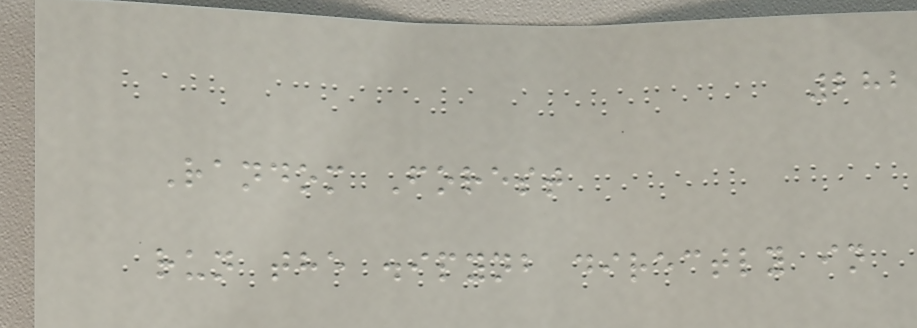282
Random Forest
run the .ipynb directly in
